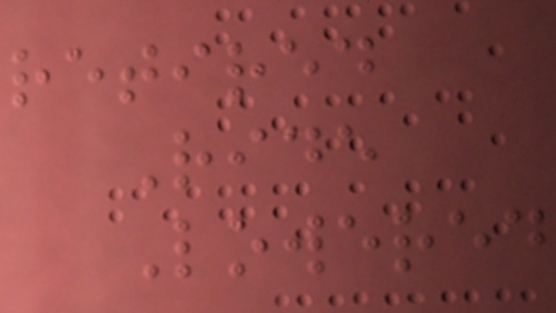retired
Ride
Lowered
